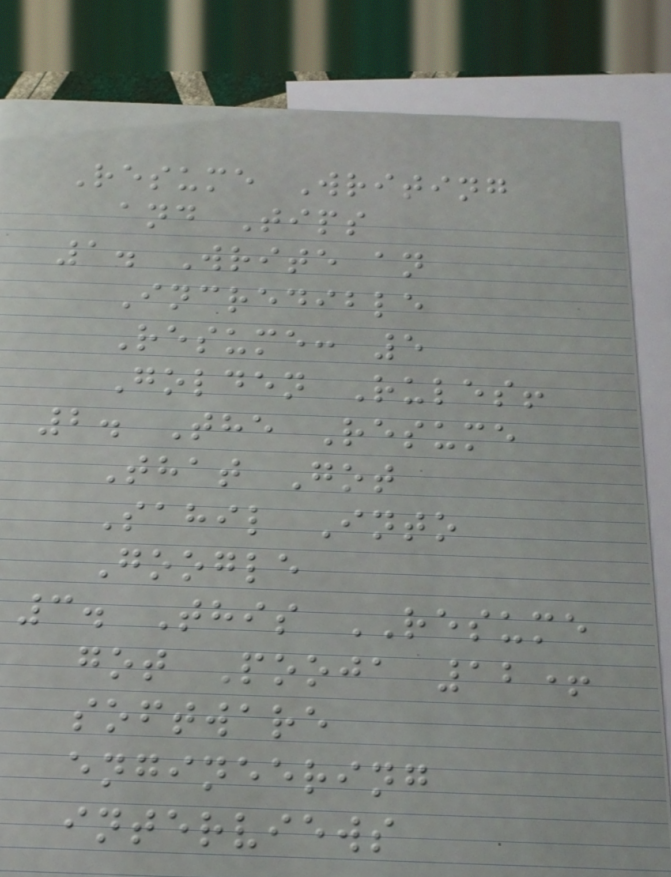Resume Writing
and Tips
1. Write an
Incredible
Resume: 5
Golden Rules!
2. The Resume
That Got
Sahil Into
Google
3. This RESUME
got Pooja 12+
software
engineering
interviews
